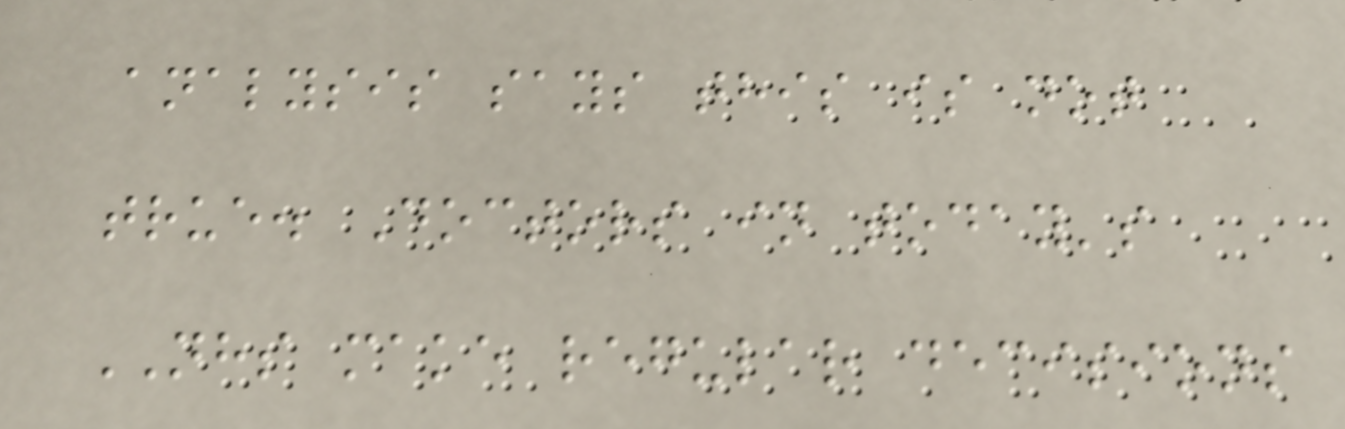analysis says this is not
true. Doctors in today's
NHS make regular decisions
